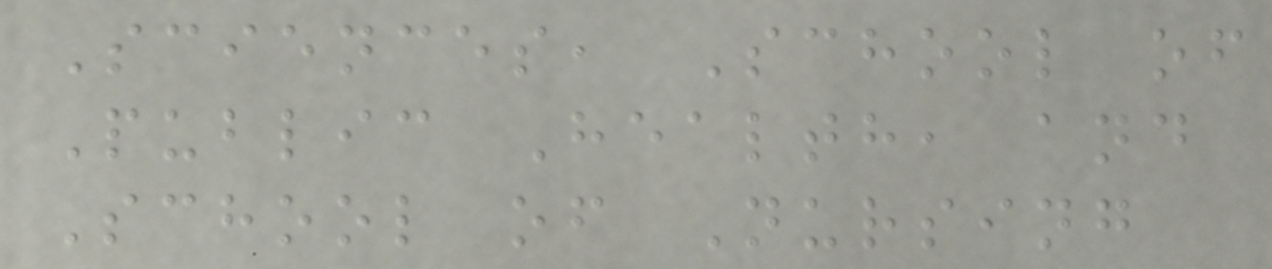Sciences, School of
Public Health, and
School of Nursing
